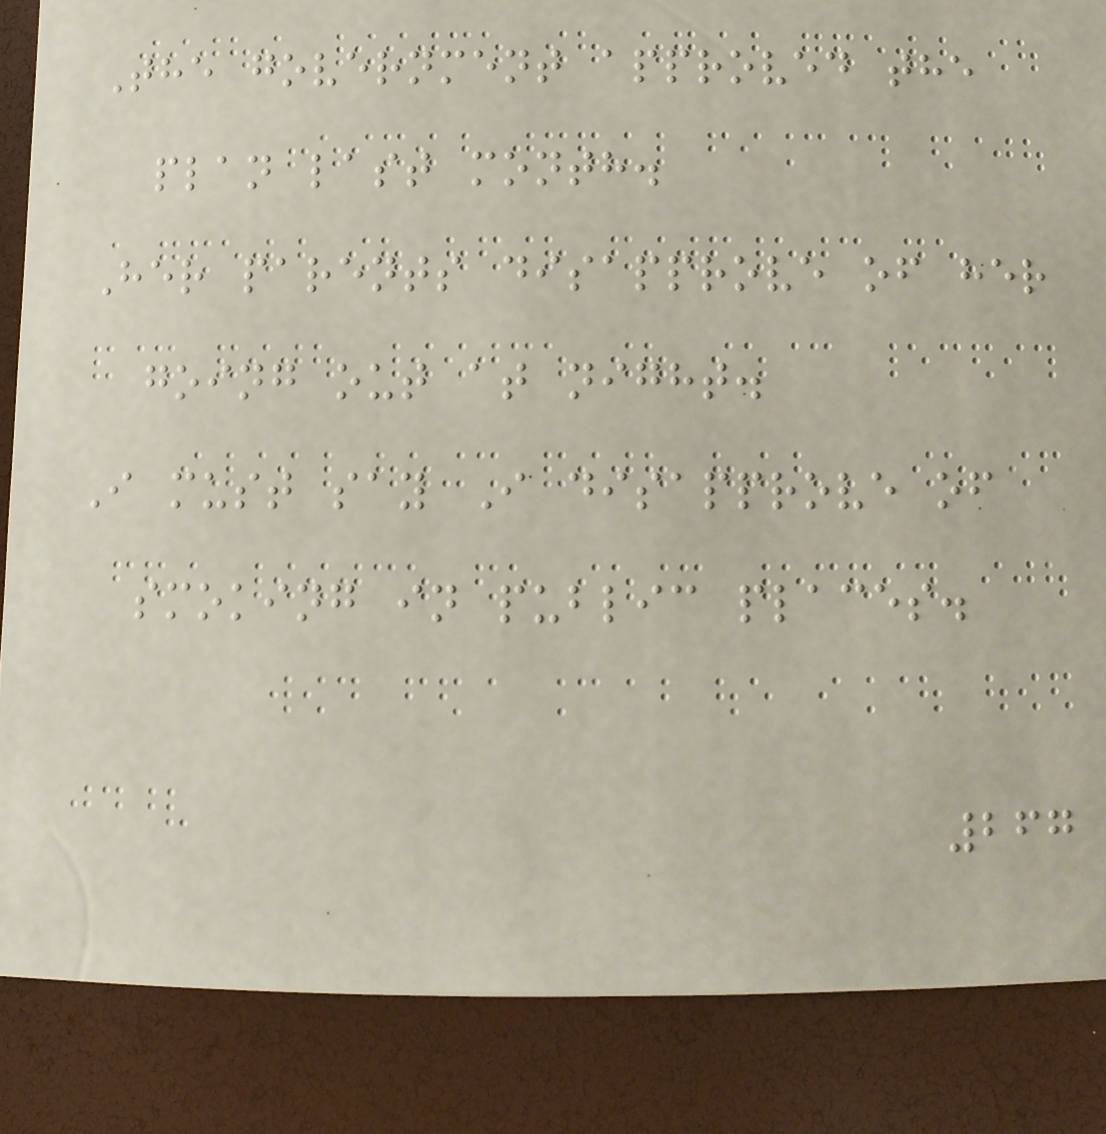The government approved the
plan last month.
Her parents disapprove of her
going out at night.
I must say I disapprove of
smoking in public places.
267
